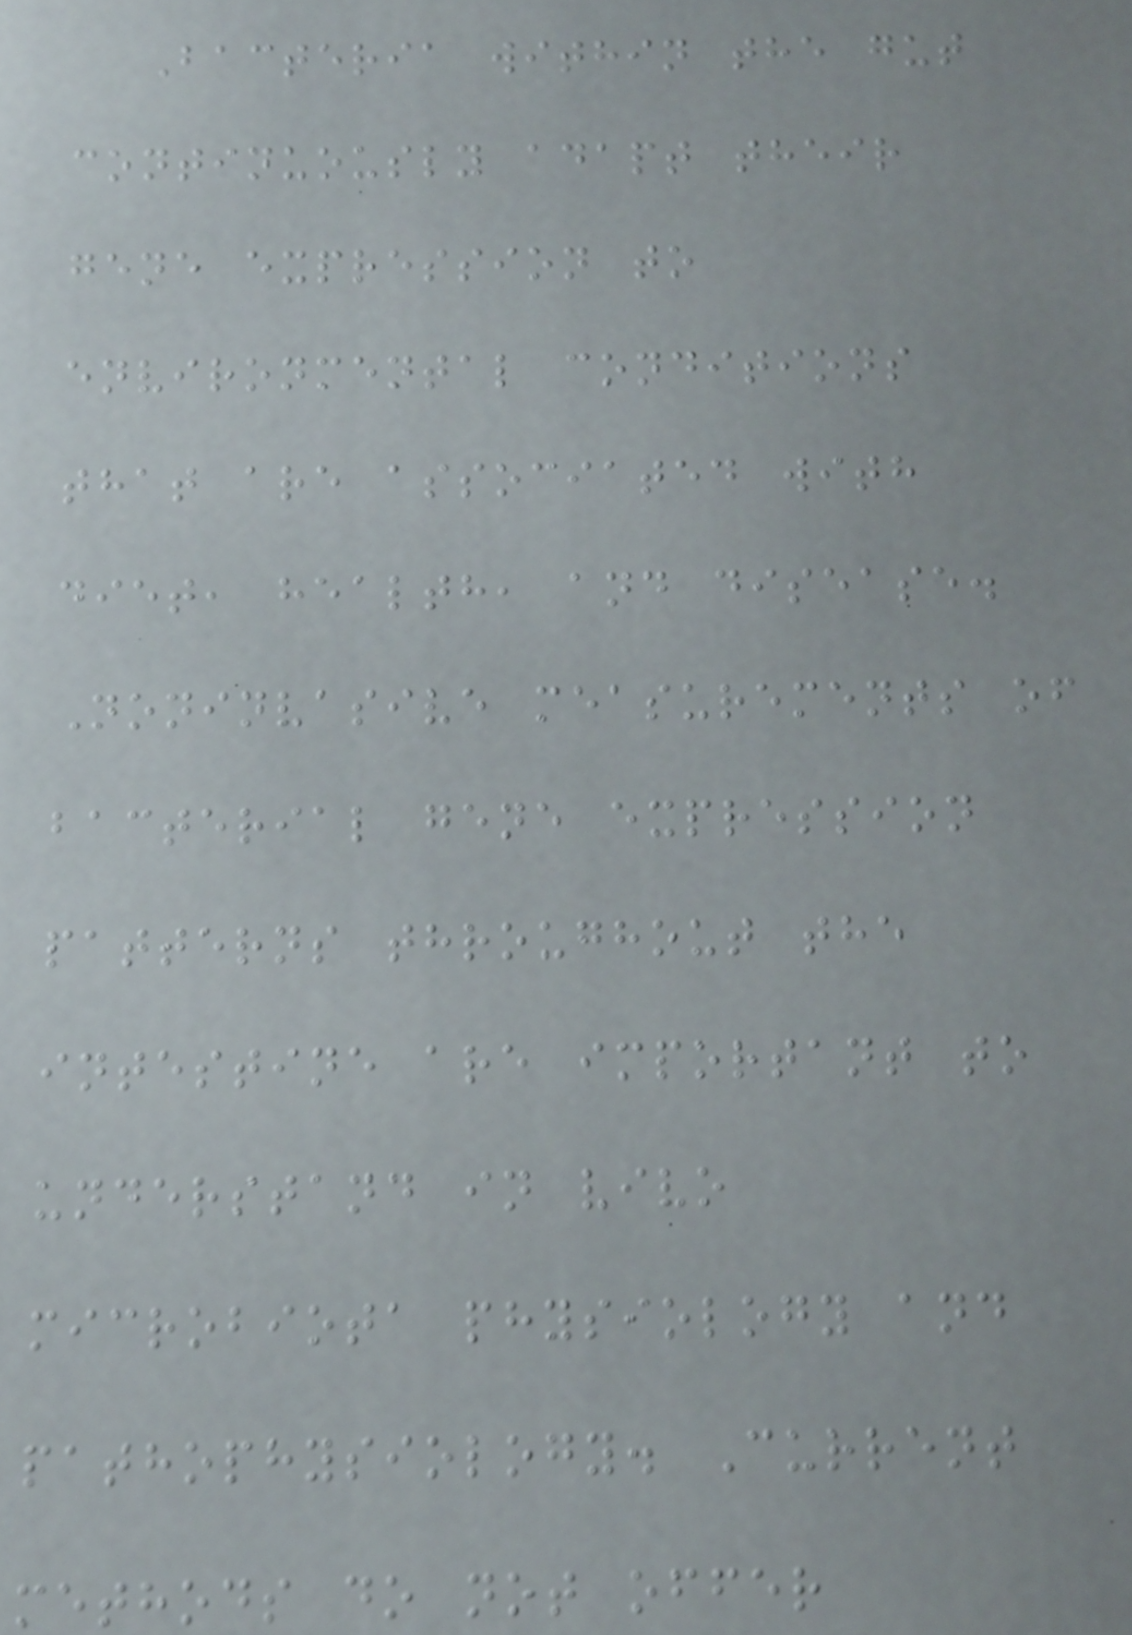Bacteria within the gut
continuously adapt their
gene expression to
environmental conditions
that are associated with
diet, health, and disease.
Noninvasive measurements of
bacterial gene expression
patterns throughout the
intestine are important to
understand in vivo
microbiota physiology and
pathophysiology. Current
methods do not offer
